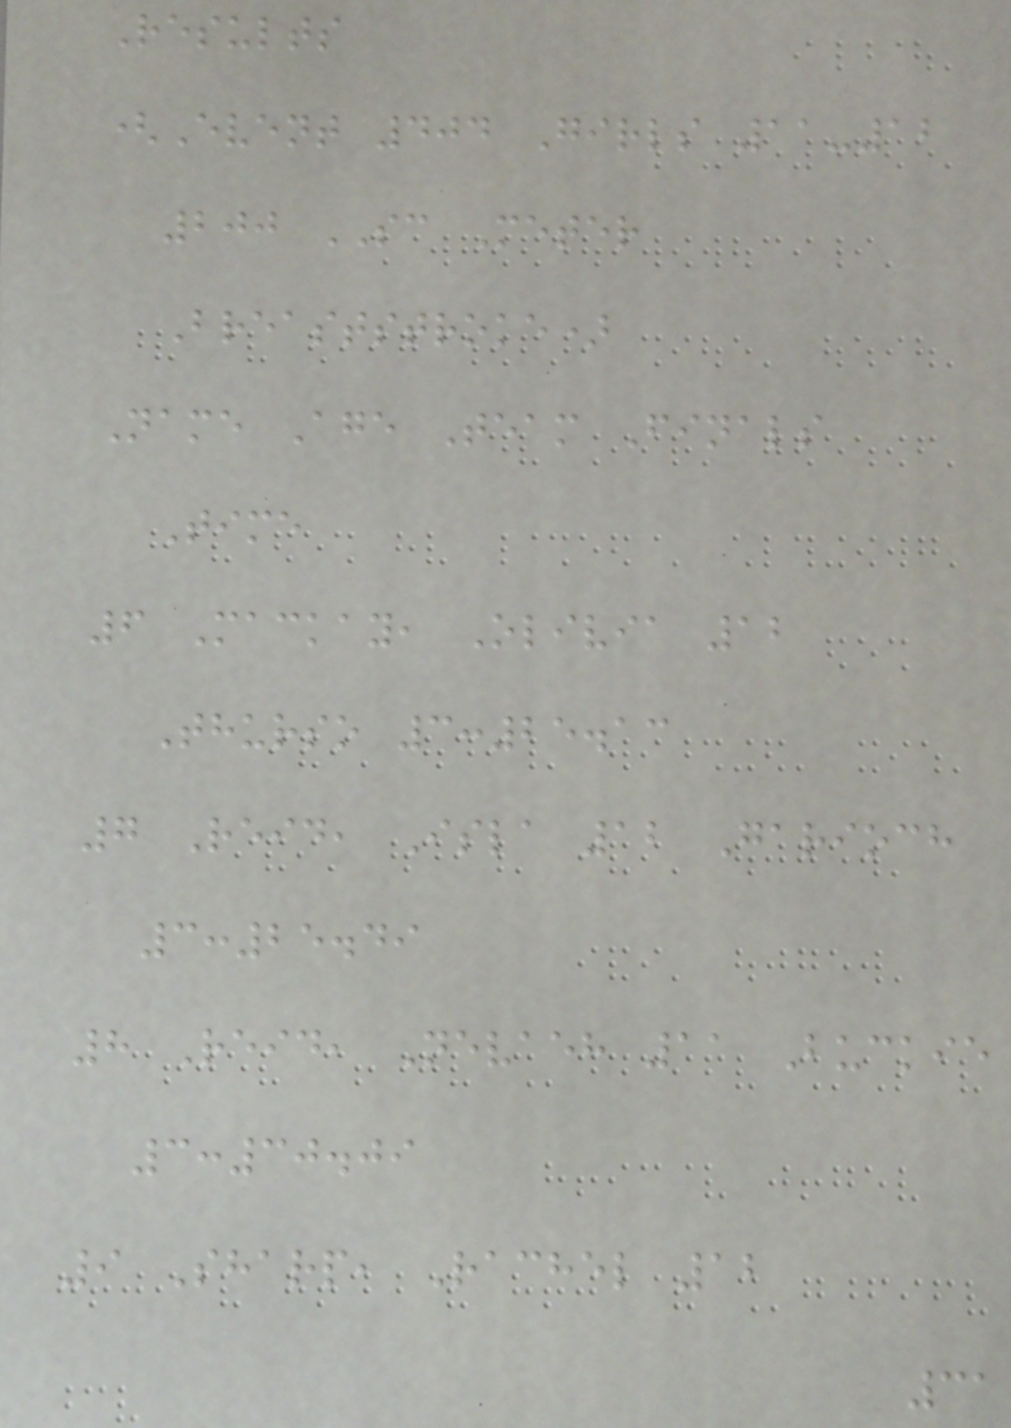Results
(Event 404 Girls 11-12
200 SC Meter
Breaststroke)
Name Age Team Finals
Time
6 Mackay, Olivia 12
Thurso 3:25.13
7 Reid, Isla 12 Garioch
3:25.49
8 Reid, Nevaeh 11 Buckie
3:30.09
9 Sharp, Rachel 12
31
